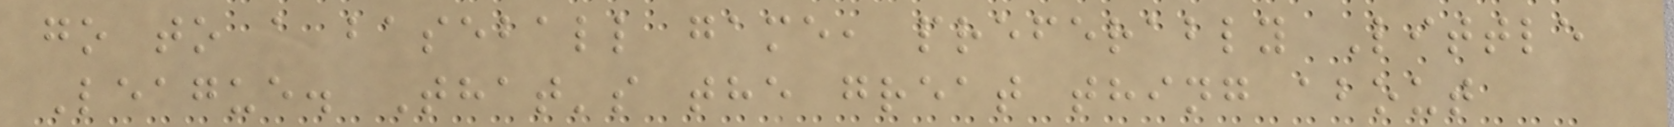go to a baseball game, preferably Little
League. That's the great thing about
